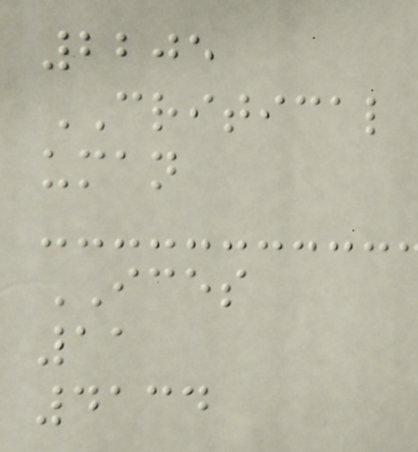2205
CRITICAL
uman
ICES
11
4134
